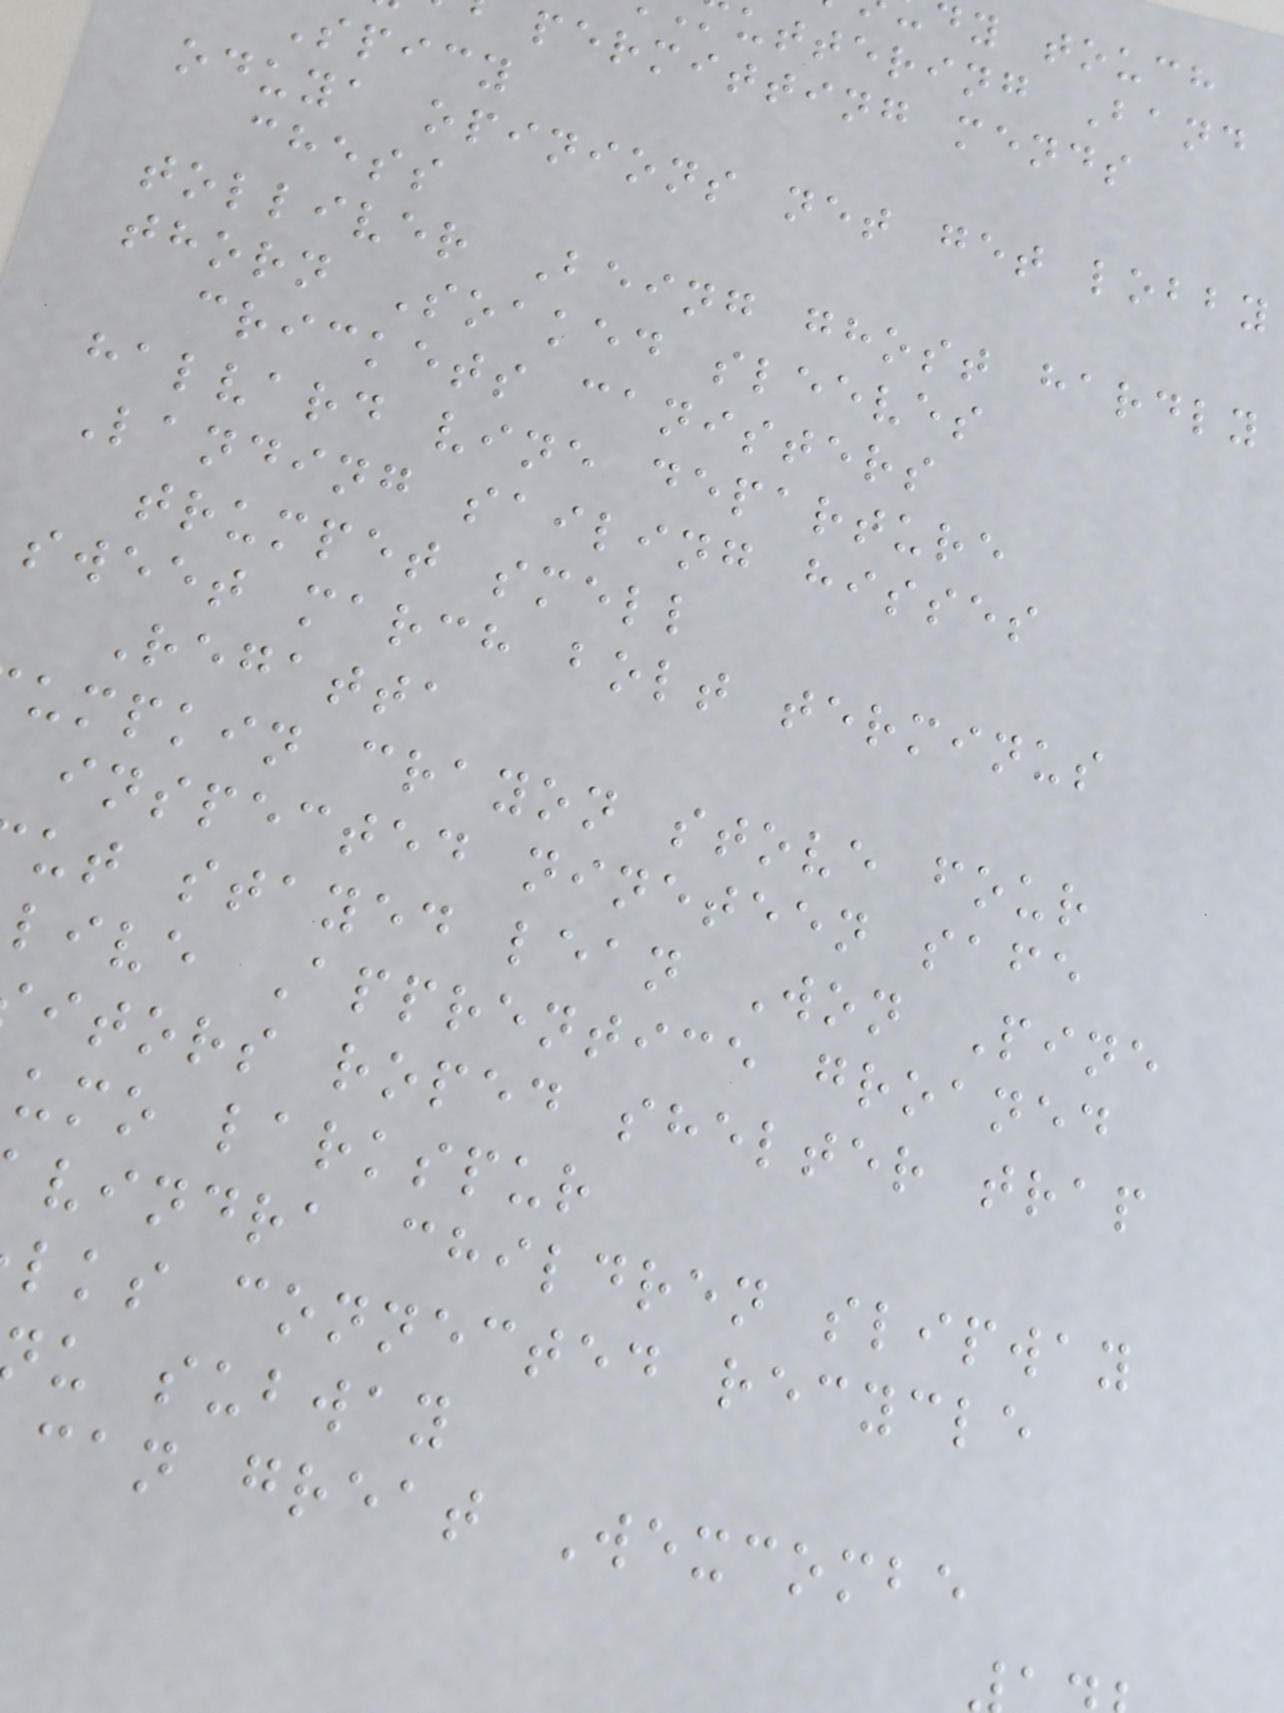dy touch
uttering Band
permitting mends
Spicy
oduya opinions net get lobby
chess
tolliver Being ghost hardly
thorn Soaked sleeves
crickets canisters
halvard vine departure
Landing sailing hisses
trumpet smell
sweet march bolt terminus
Regatta
umpkin crayon stove four
inspected nineteen safe
ut stayed lean Won Pine
live Apprentice groaned
itors roped shelter trap
umo larkspur
vindra children slipway
lks connected recycle
u subway
can great Wexcombe
